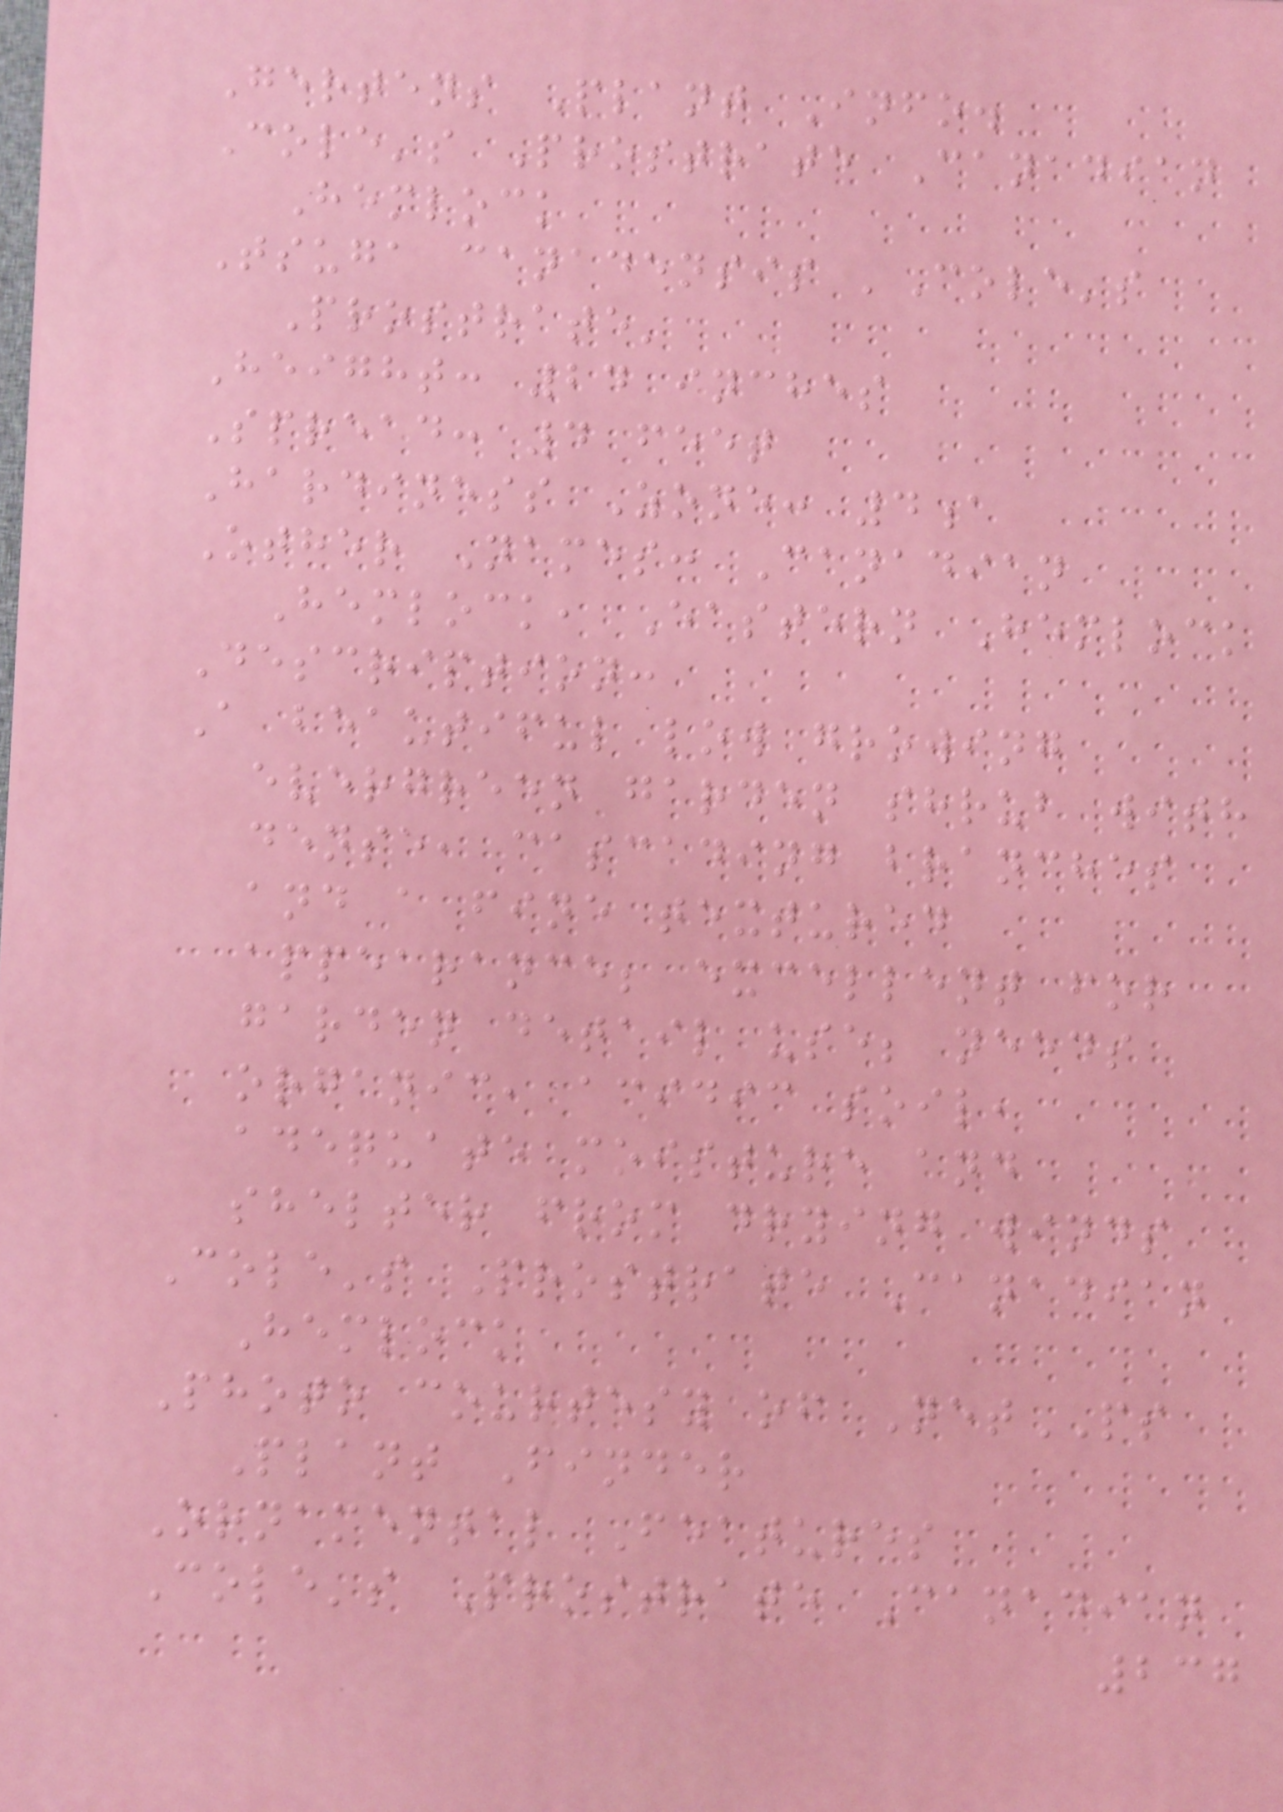Gertens Plant Info.
Cole's Prostrate Canadian
Hemlock
Tsuga canadensis 'Cole's
Prostrate'
Height: 24 inches
Spread: 4 feet
Hardiness Zone: 4a
Other Names: Canadian
Hemlock, Eastern Hemlock
Description:
A beautiful low growing
evergreen garden shrub with
dense, cascading branches
and a fine textured
appearance; excellent for
garden detail use; needs
organic, acidic soil,
adequate moisture and
shelter from drying winds
Cole's Prostrate Canadian
Hemlock
Photo courtesy of NetPS
Plant Finder
Ornamental Features
Cole's Prostrate Canadian
237
